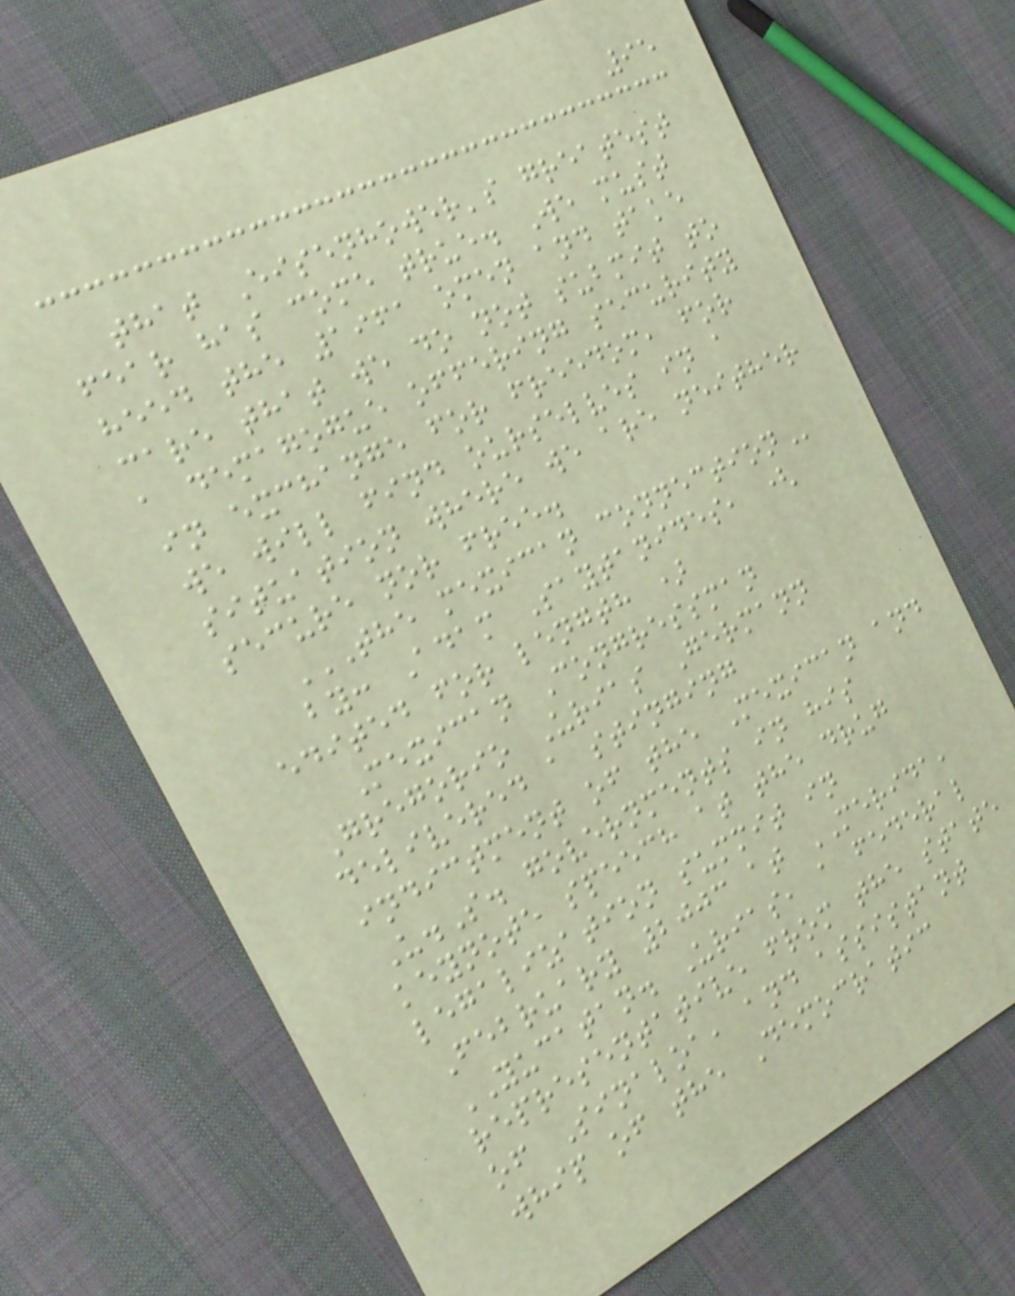95
that Eisenhower's greatest
fear has come true. We must
heed the 1961 omen and take
care that we do not submit to
a demagogue offering security
in exchange for freedom, for
we will find ourselves in a
situation where we are neither
secure nor free.
THE MEXICAN CONNECTION
by: Adam Saytanides, (
edited for length )
Mexican Congressman
Gregorio Urias Germann
delivered a stinging
indictment of the Mexican and
U.S. governments in his
keynote speech at the drug
legalization summit in
February 2003 at MERIDA,
YUCATAN. Urias, a federal
representative from the state
of Sinaloa, and assistant
whip of the Democratic
